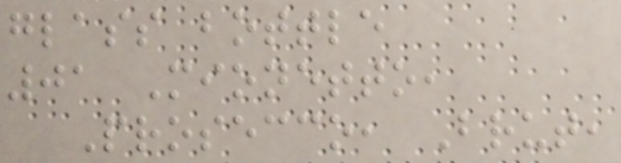glass bottle
01 Mionetto,
Prosecco, Brut,
